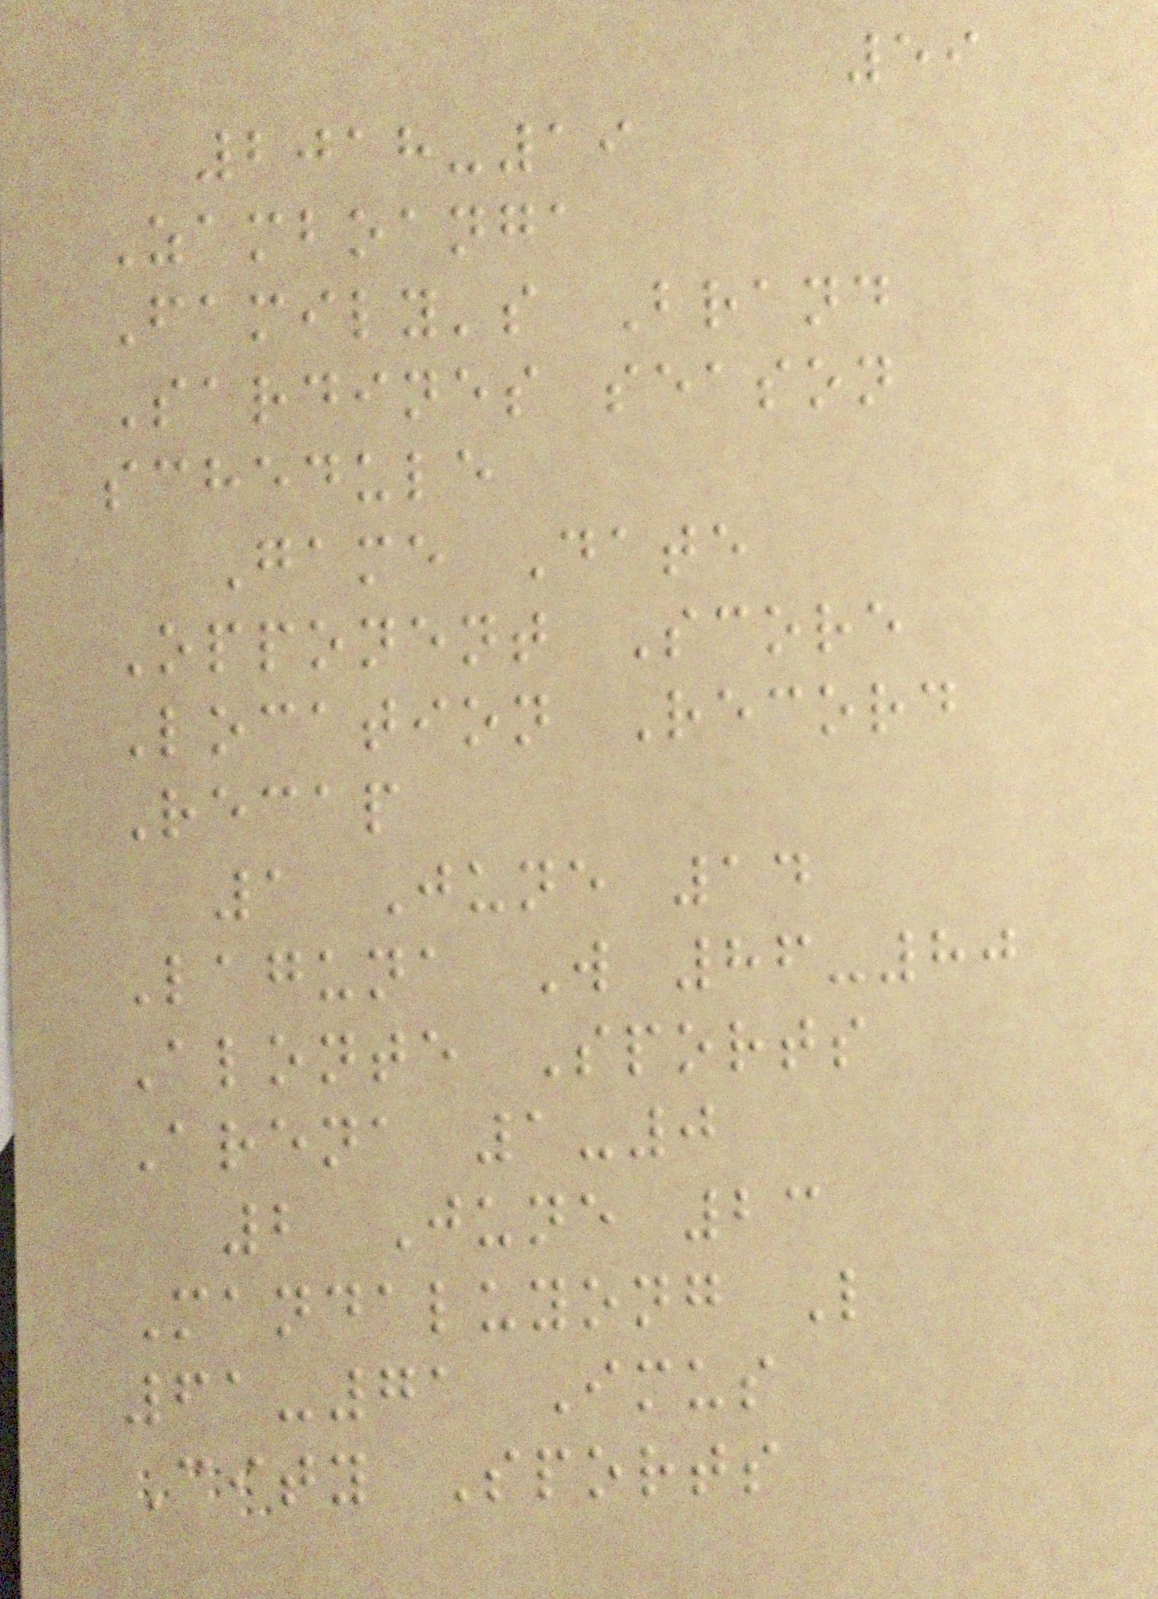59
2018-19
Zamboanga
Family's Brand
Sardines season
schedule
Game Date
Opponent Score
Location Record
Recap
1 June 14
Laguna W 86-80
Alonte Sports
Arena 1-0
2 June 23
Mandaluyong L
61-71 Imus
City Sports
